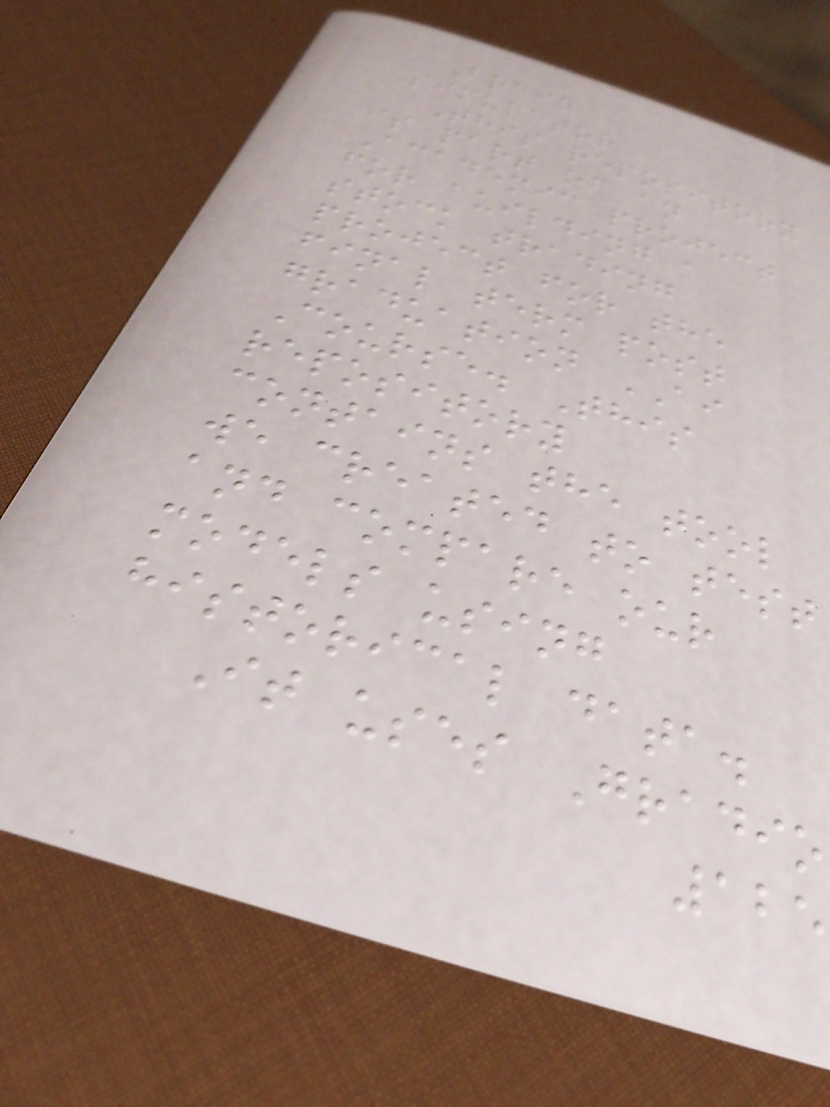Brain
Simulator
This repository
is part of an
Academic project
for building a
stock trading
project for the
final term post
graduation AI
Course. This
repository
contains the tool
we created to test
and compare our
models using
historical data.
It uses Gradio
125
